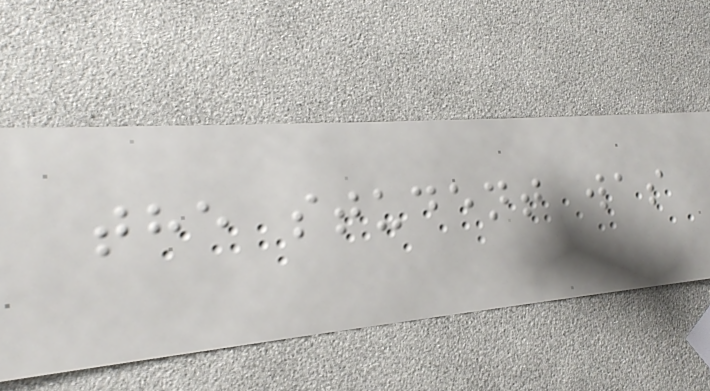the student was
